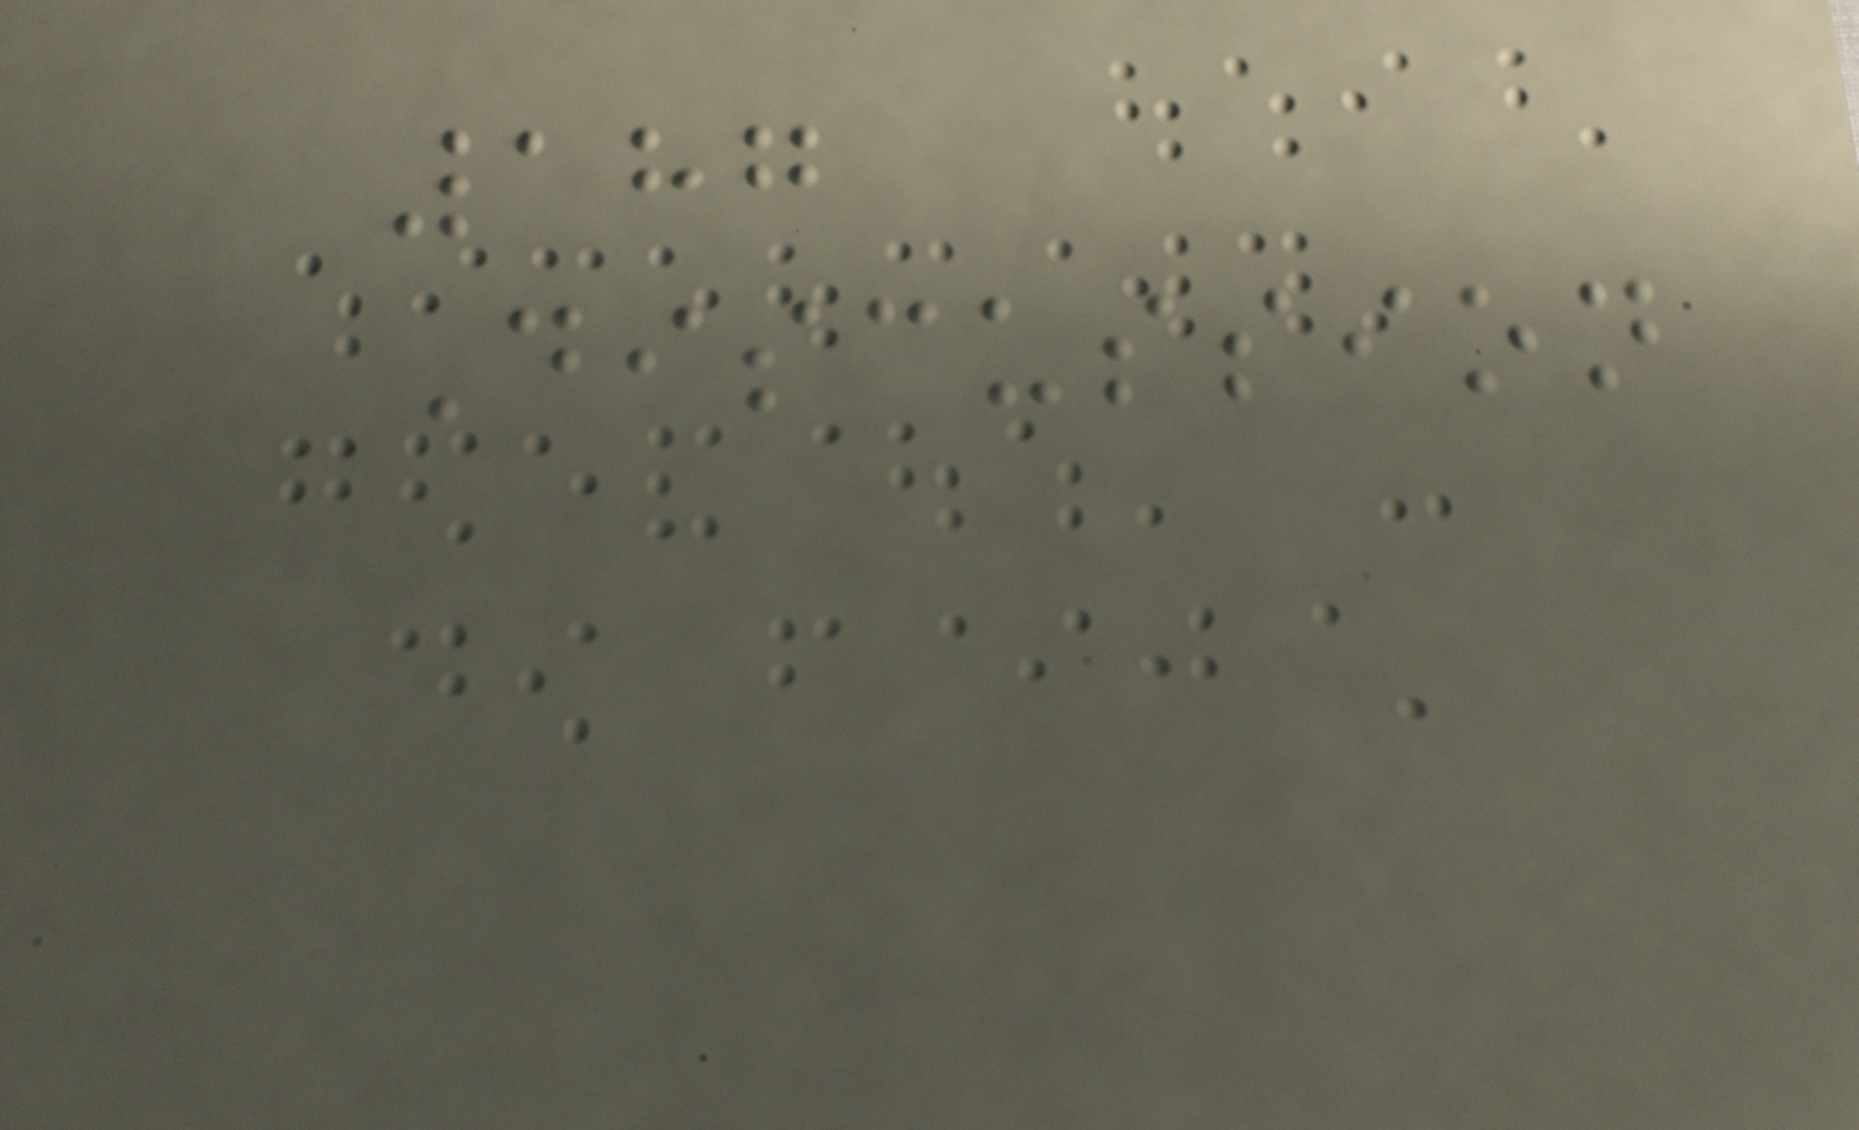187
Discussion
